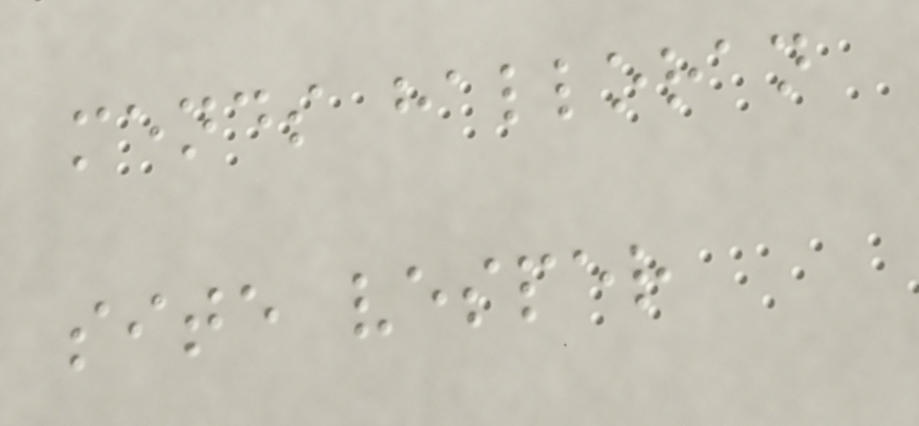mends halloran
site vesper
